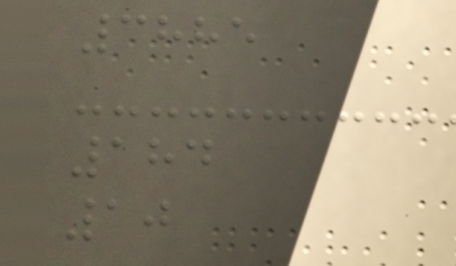3885
184
10
